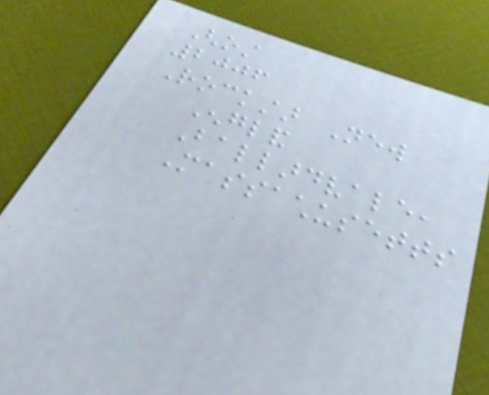Ghost
2006
Rockstar New
England
Ballardvale,
Massachusetts
